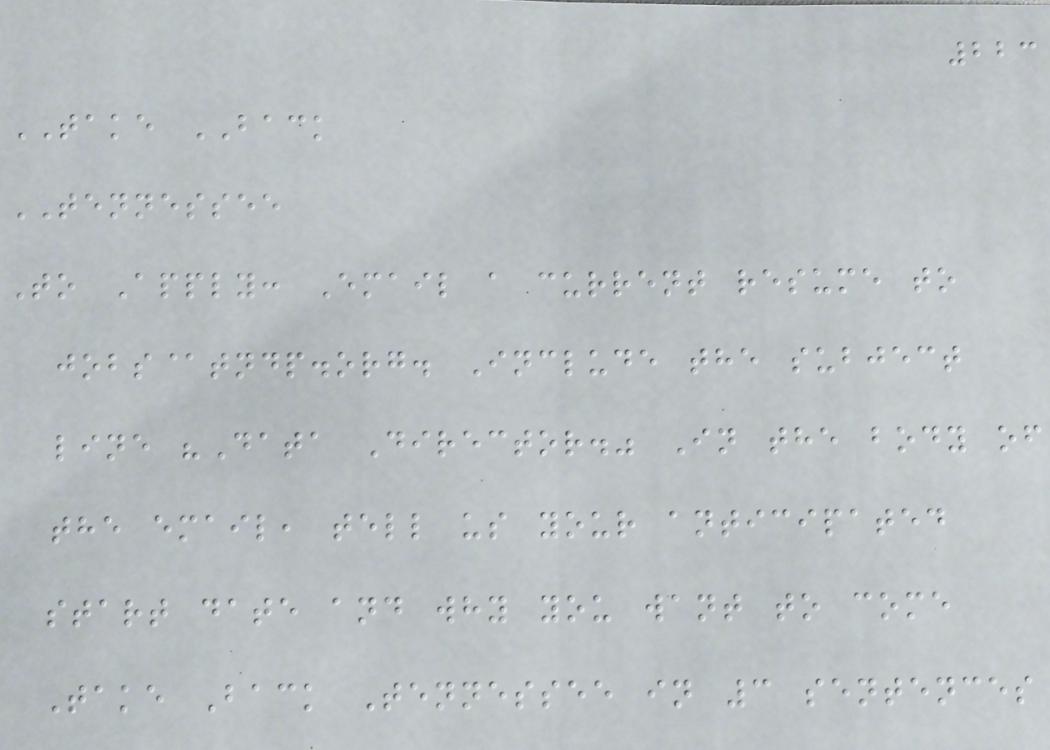223
TAKE BACK
TENNESSEE
To Apply: Email a current resume to
jobs@tndp.org. Include the subject
line "Data Director." In the body of
the email, tell us your anticipated
start date and why you want to come
Take Back Tennessee in 3 sentences
